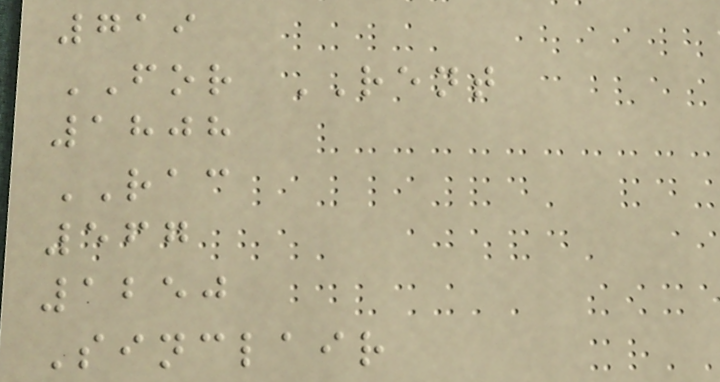719
FOR RENT
1808
RAC
567
1250
Sinclair
